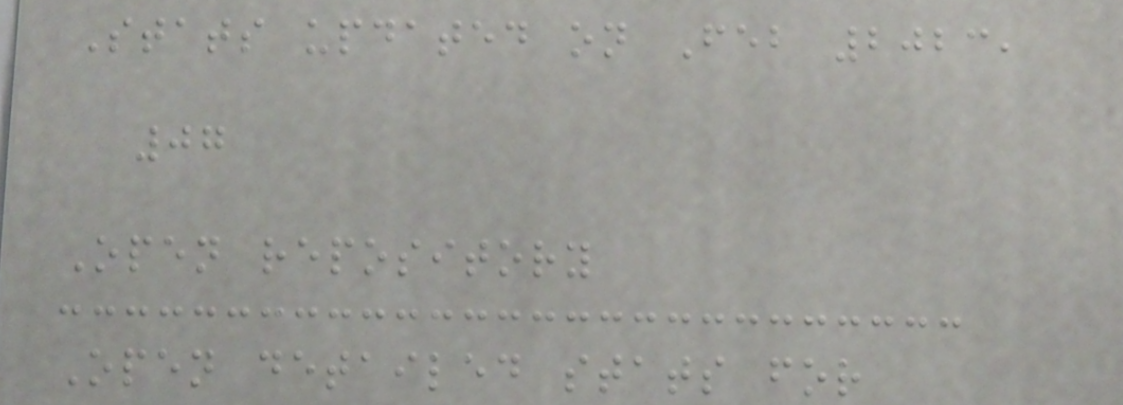Stats updated on Feb 2023,
07
Open repository
Open detailed stats for
